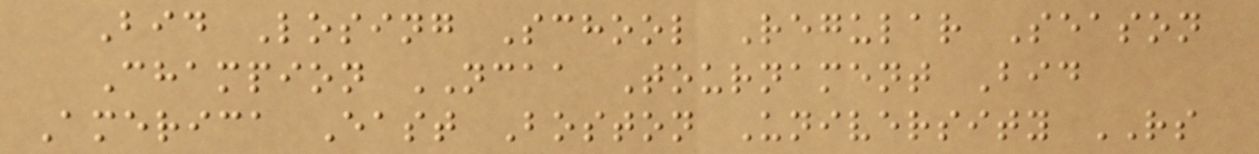Bid Losing School Regular Season
Champion NCAA Tournament Bid
America East Boston University RS
